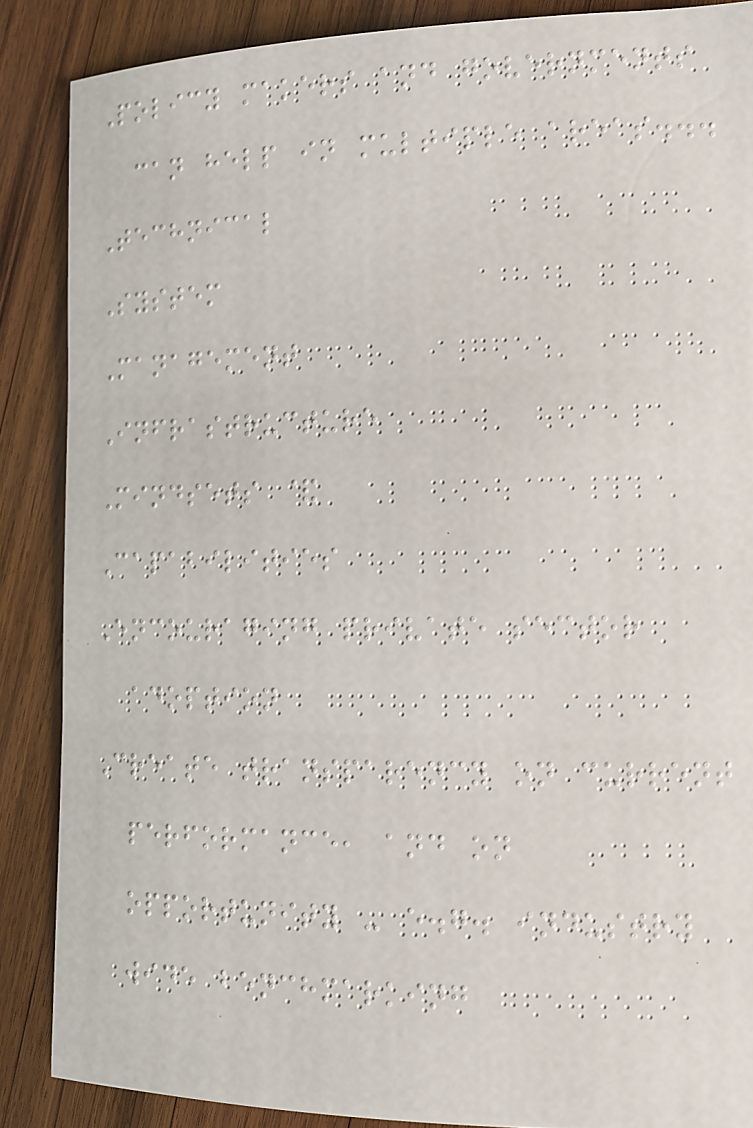Policy makers and governments
can help in multiple areas...
Technical
System
Management
Infrastructure
Mindsets &
Capabilities
Encouraging private sector
adoption
Create transparency on current
performance, and on
opportunity - e.g. industry
wide benchmarking
